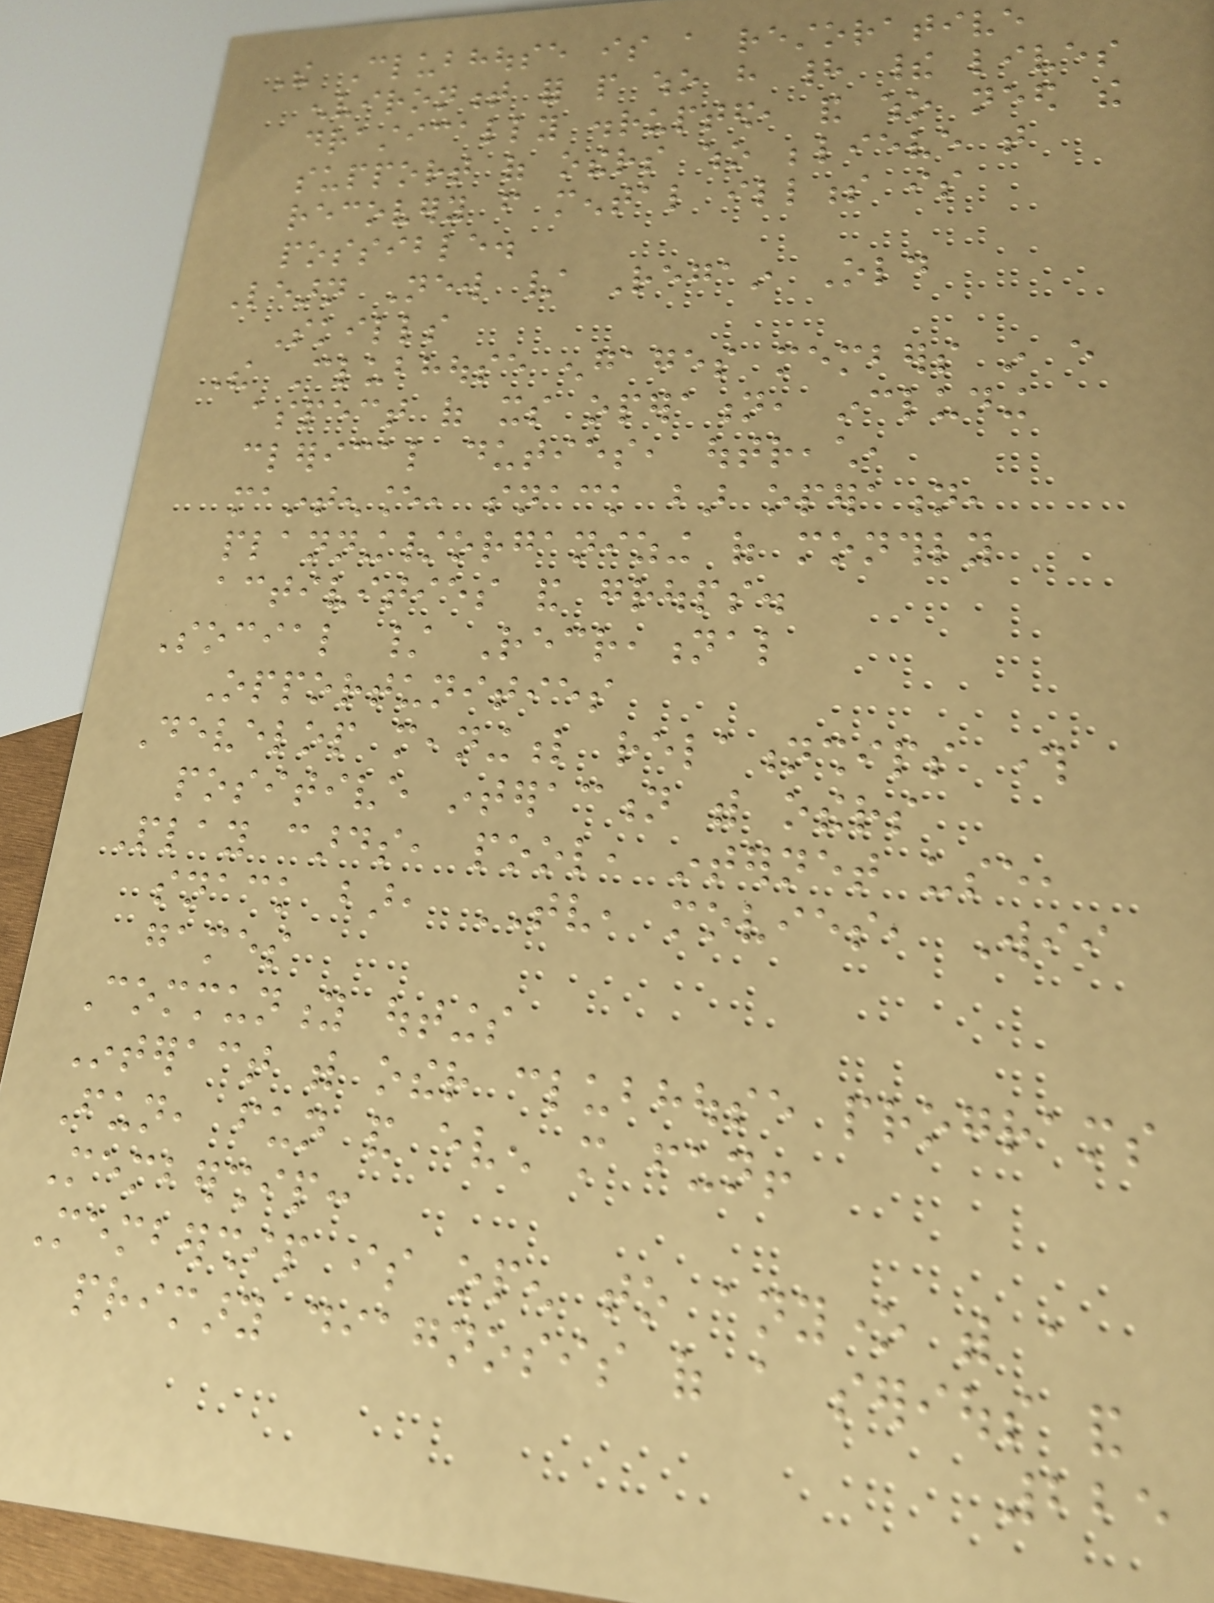The Clubhouse is a restorative
environment for people who have had their lives
drastically disrupted, and who need the
support of others who believe that
recovery from mental illness is
possible.
Learn New / Regain Old
Skills
The Clubhouse engages members in every
aspect of its operation, including
clerical duties, outreach,
maintenance, snack bar operation,
planning/organizing of monthly
activities and groups.
Social / Recreational
Opportunities
Develop meaningful relationships through
positive interaction with others
Play cards, pool, internet use,
snack bar, TV, movies, Wii
games
Community outings
Interact with other clubhouse programs
Fun, fun and even more fun!
Membership:
Membership is open to anyone with a
primary diagnosis of a serious and
225
